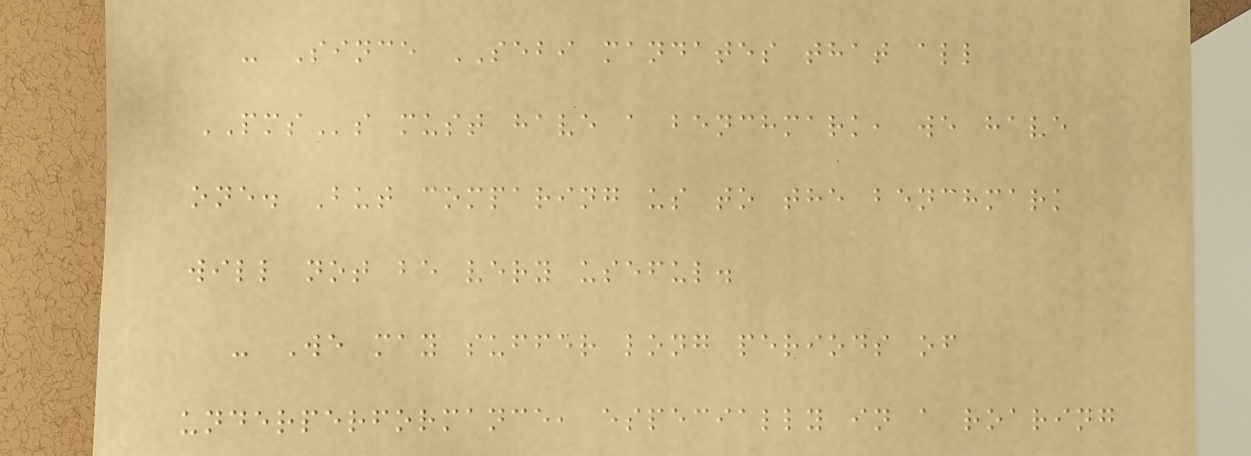- Since SEBI mandates that all
PMSs must have a benchmark, we have
one. But comparing us to the benchmark
will not be very useful.
- We may suffer long periods of
underperformance, especially in a roaring
